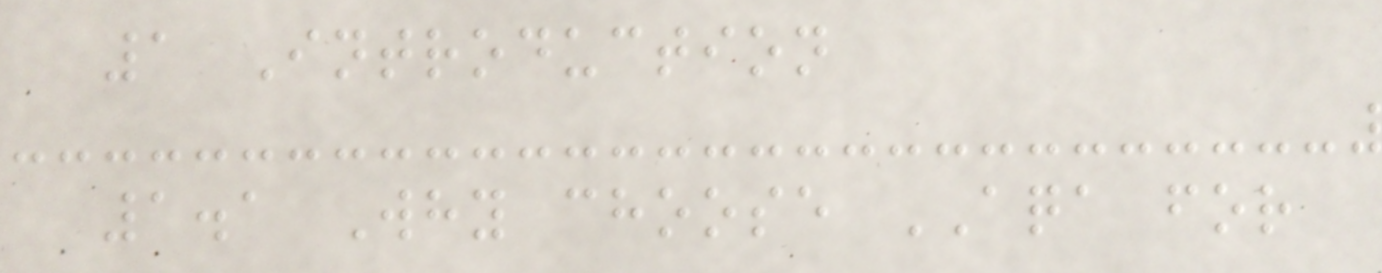1 Introduction
1.1 Why choose AQA for
